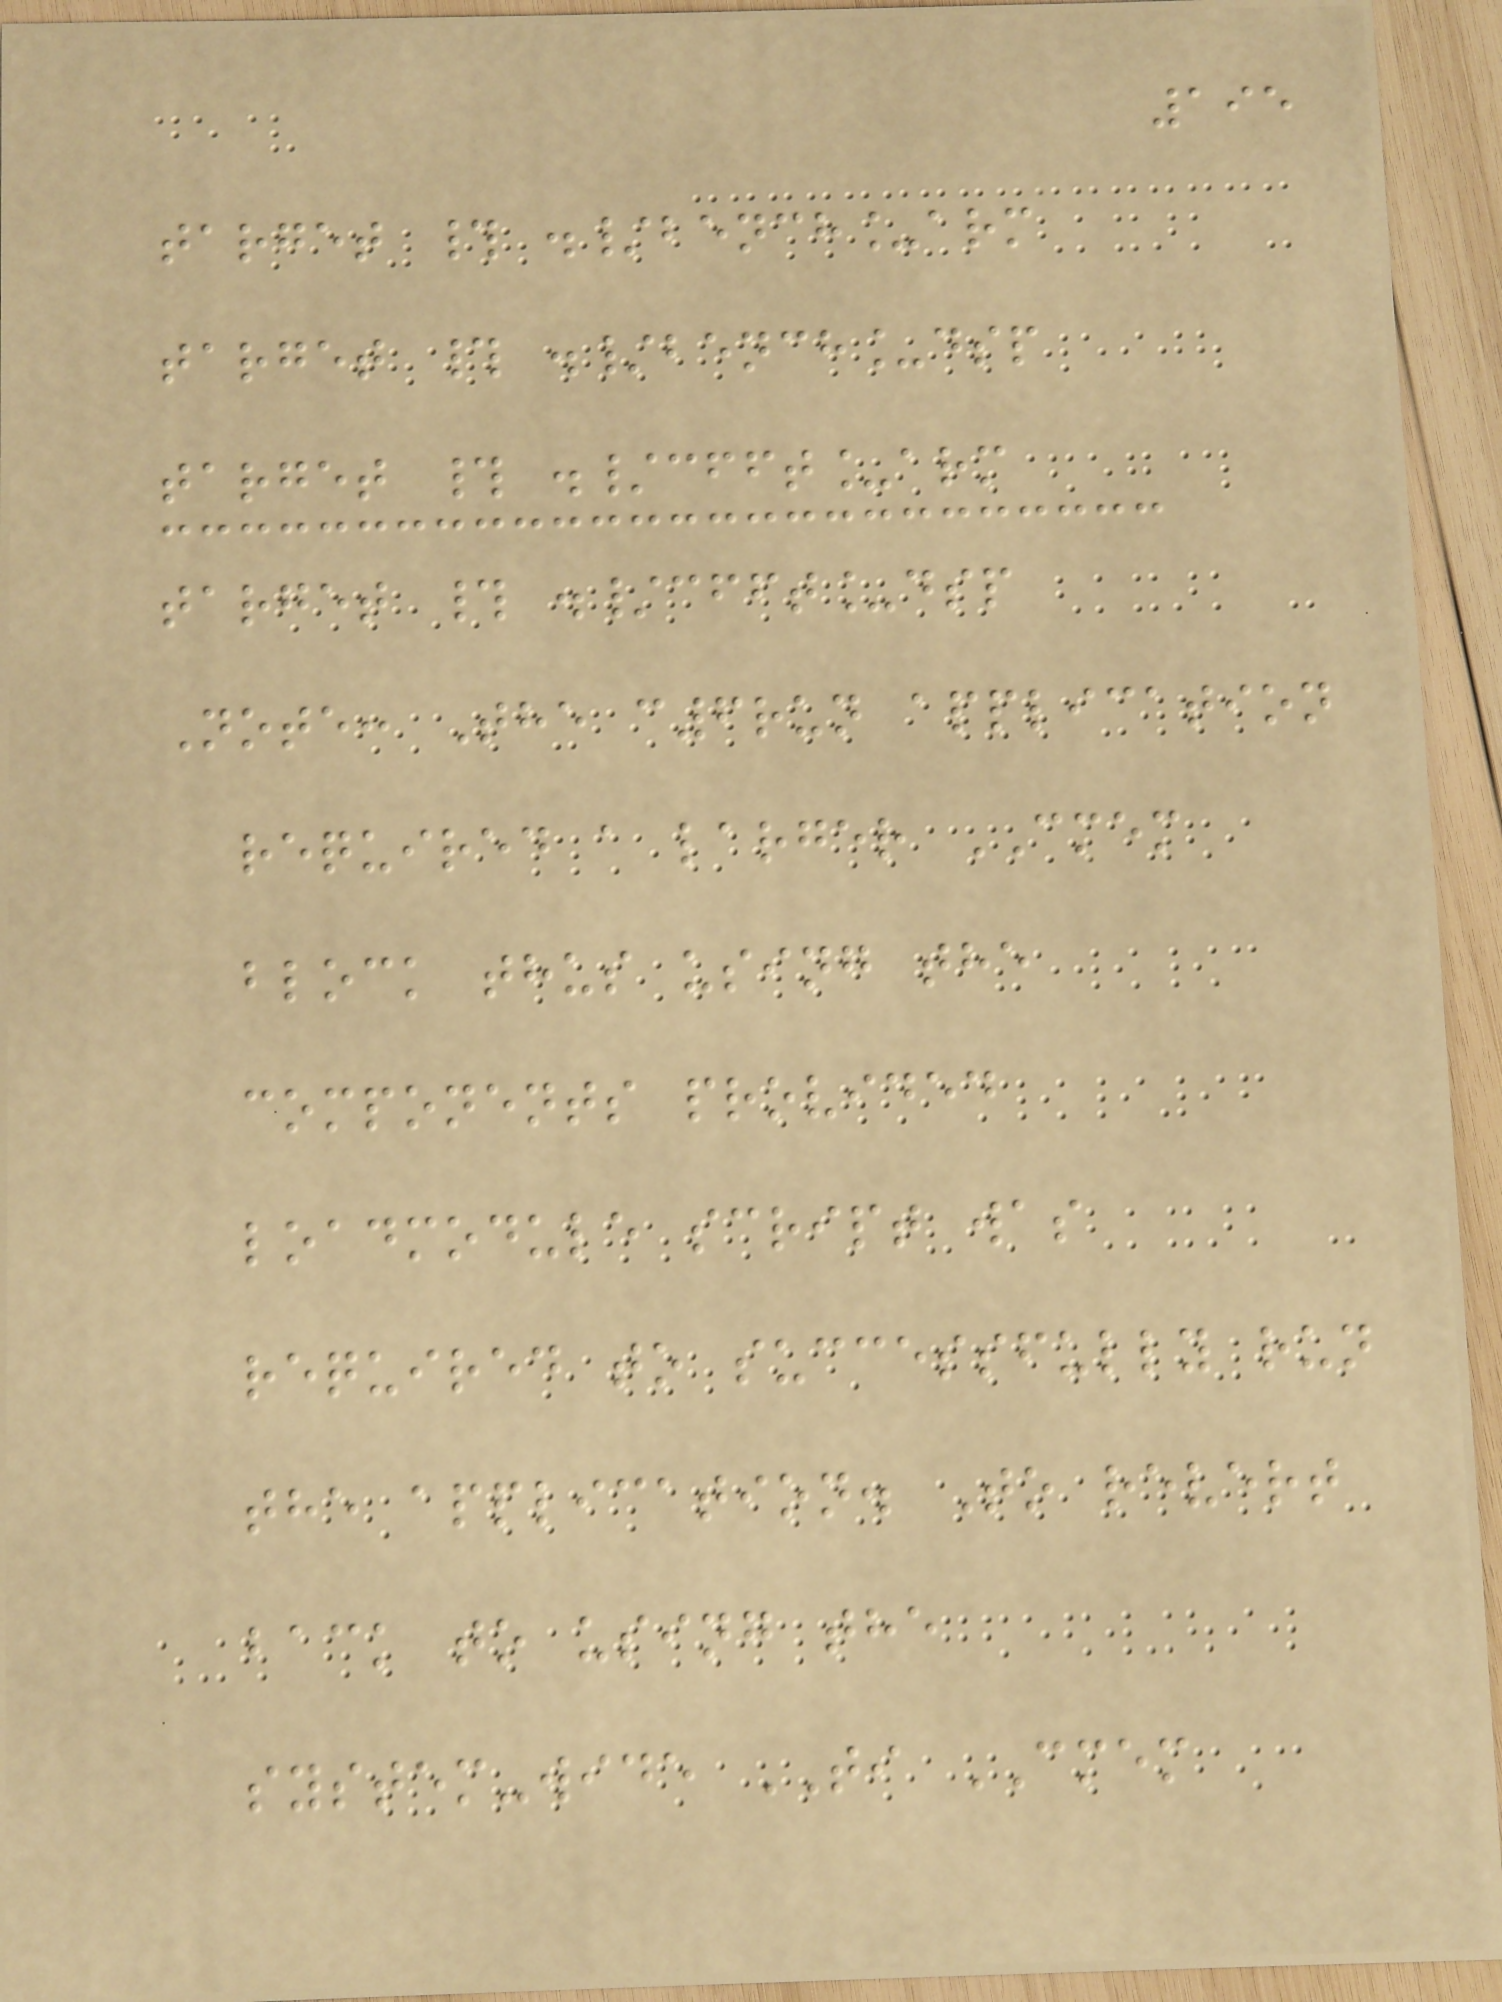195
target # ./bench_arm
target # ./bench_dsp
target # ./cfft_arm
target # ./cfft_dsp
Note: The c6run application
required a larger CMEM
block thus using the
components provided
loadmodule script was
required to successfully run
the application. To revert
back to using the
system-wide TI CMEM
